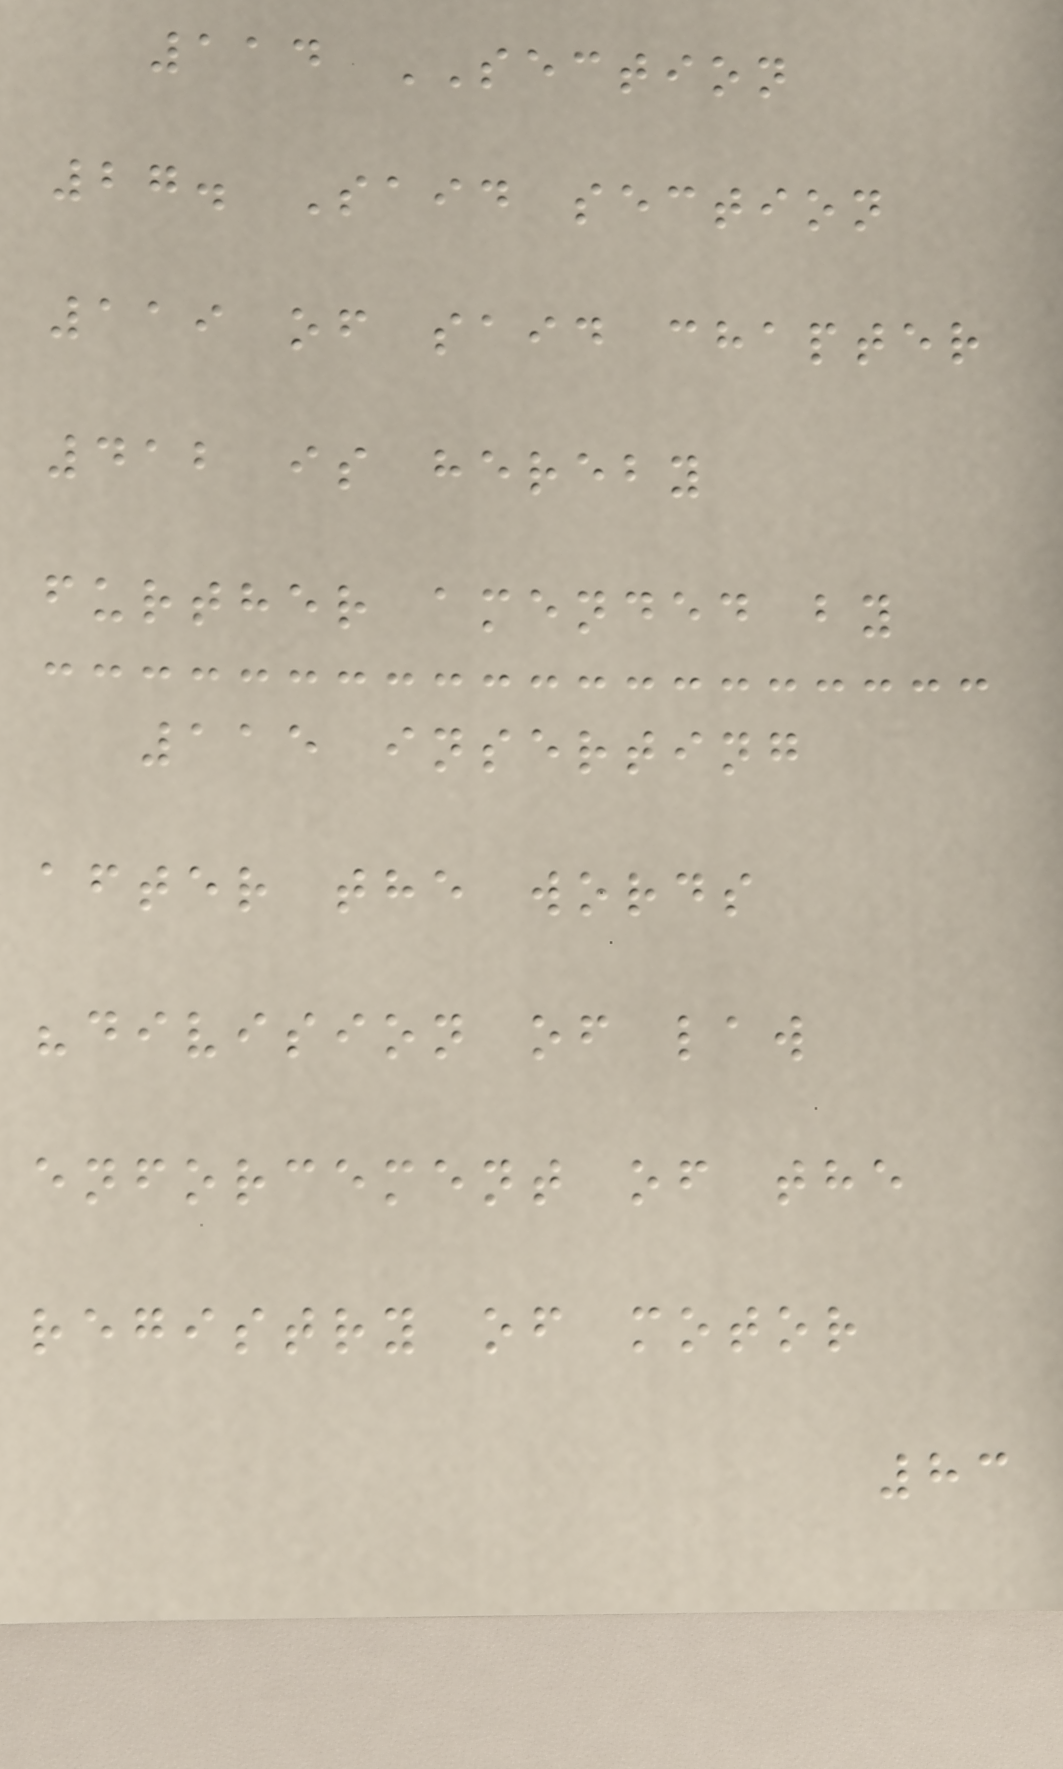114 SECTION
27. Said section
119 of said chapter
412 is hereby
further amended by
115 inserting
after the words
"division of law
enforcement of the
registry of motor
83
